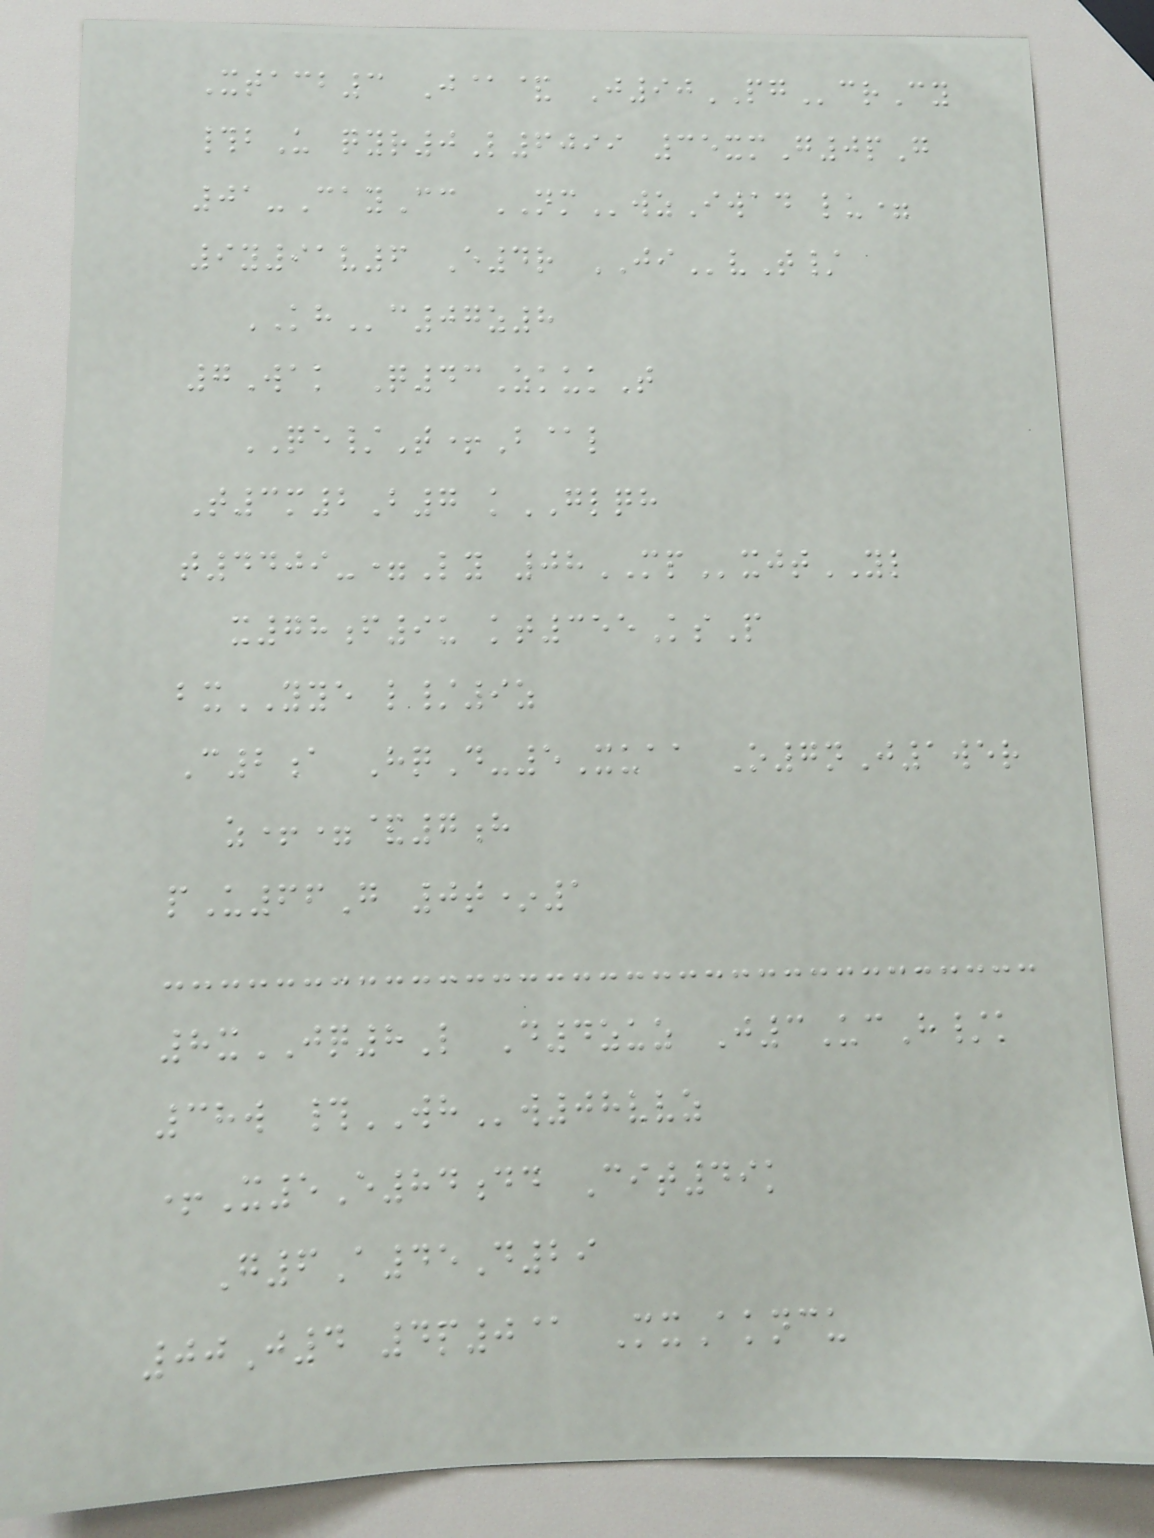Xtacb3 J@& J90PGcrCy
#bU qyr0L6099 35xmG0pG
01-CayCc NMwzIwad lu=
9y91v6 E4r JIvT/
KHc07z8
7Wak Q43ZkukT
QE/T+B@l
T3m2B7 kGLQH
t4409-=Ly 08MPxjtYL
x78f9u kt355KsP
bxYYE l/9z
C2a HqD-5Xuaa O7nJ1wer
z+=&7h
pU66G 0t*1
8xJQ8L D4zuz J3UcH/k
38w #WHw08vvz
+X5E84dd Cit49k
G6A45D29
00J4 4p0@ MxAkncu
